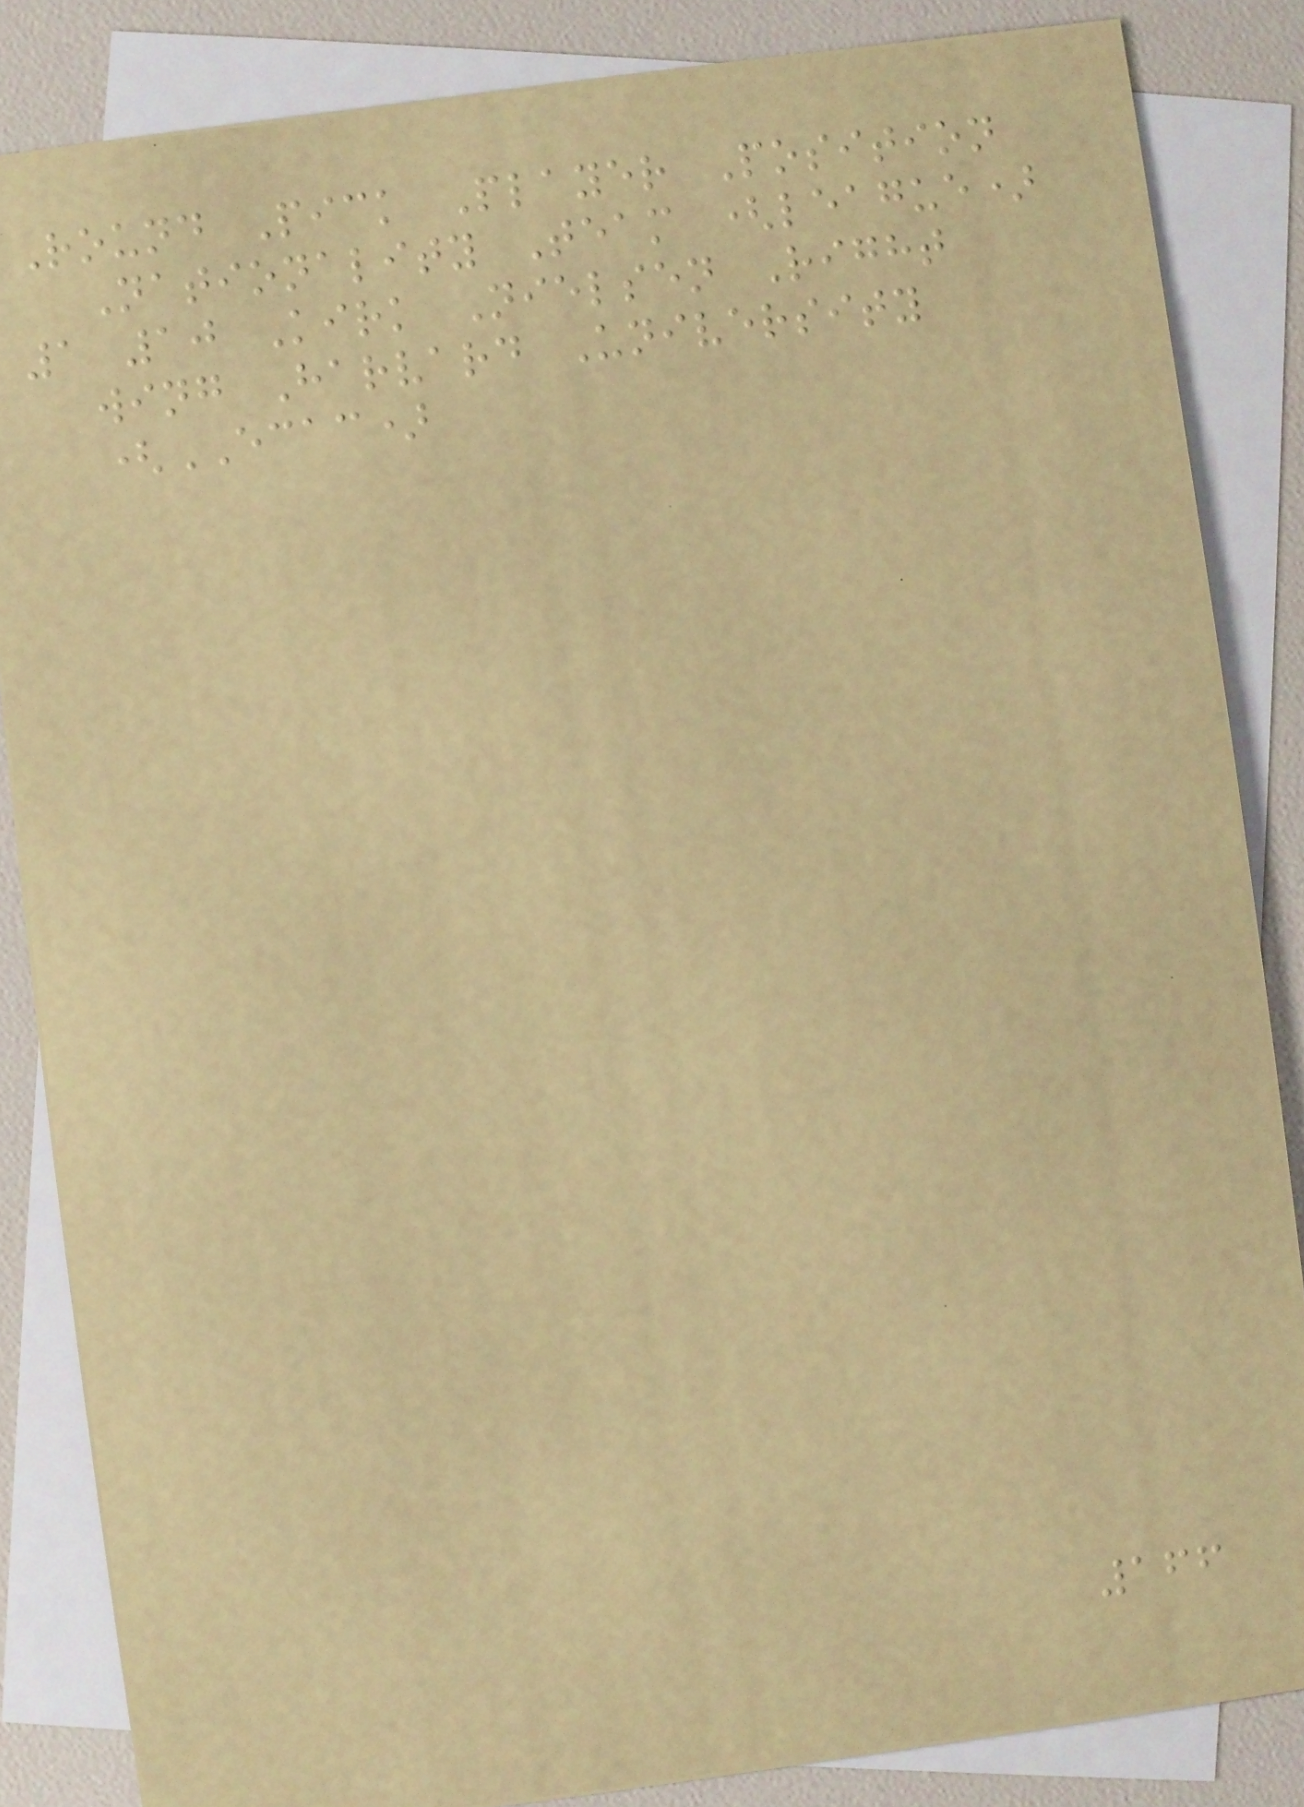Round Pick Player Position
Nationality Team (league)
1 10 Kirk Nielsen Right
wing Harvard University
(ECAC)
166
